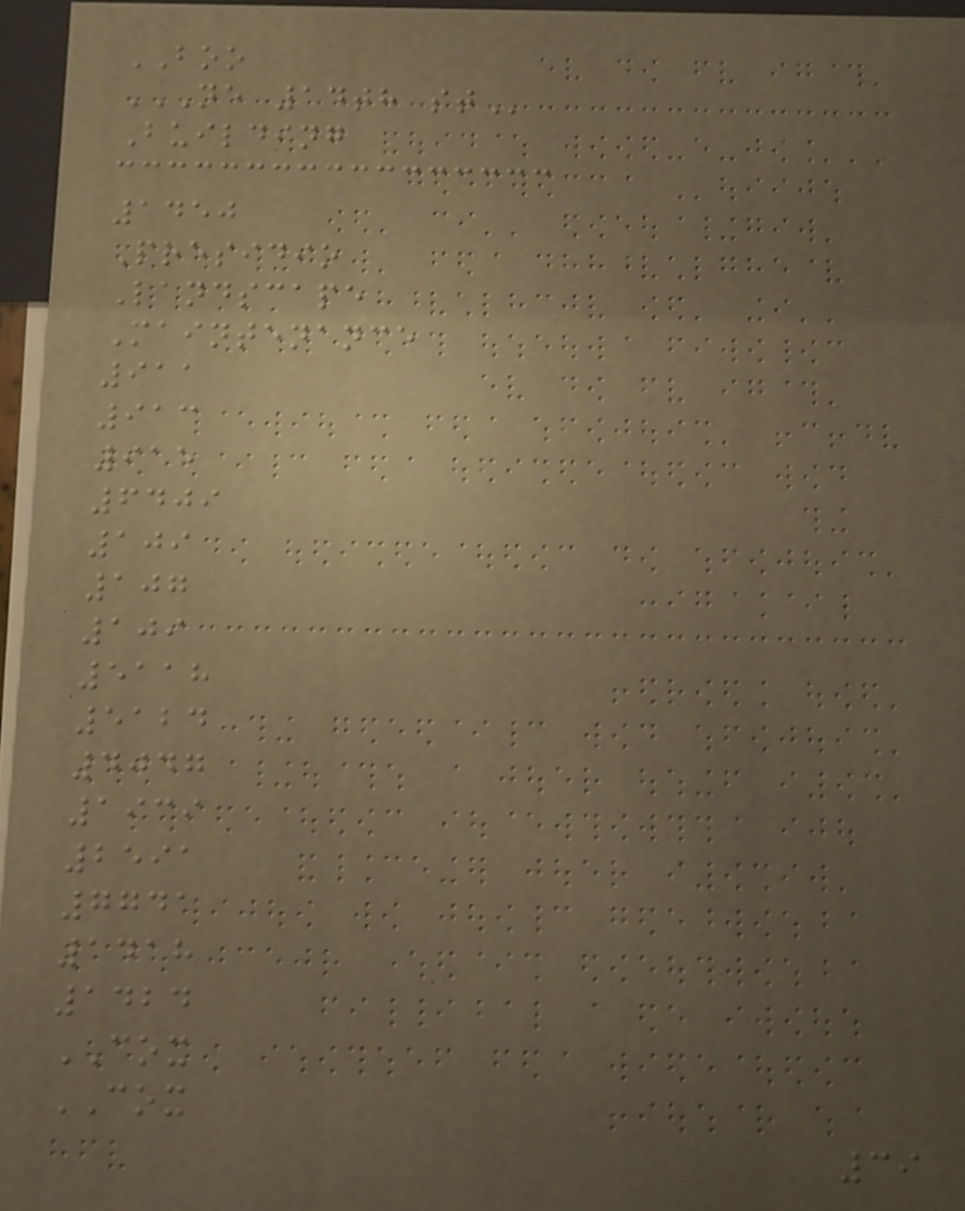BOO
NE 14TH ST
Building
1450
Presidio
Landscape
Maintenance
911
913
915
6409
109
107
109
5118
5124
4047
1939
2591
7741
1418
1424
COX
COX
39
